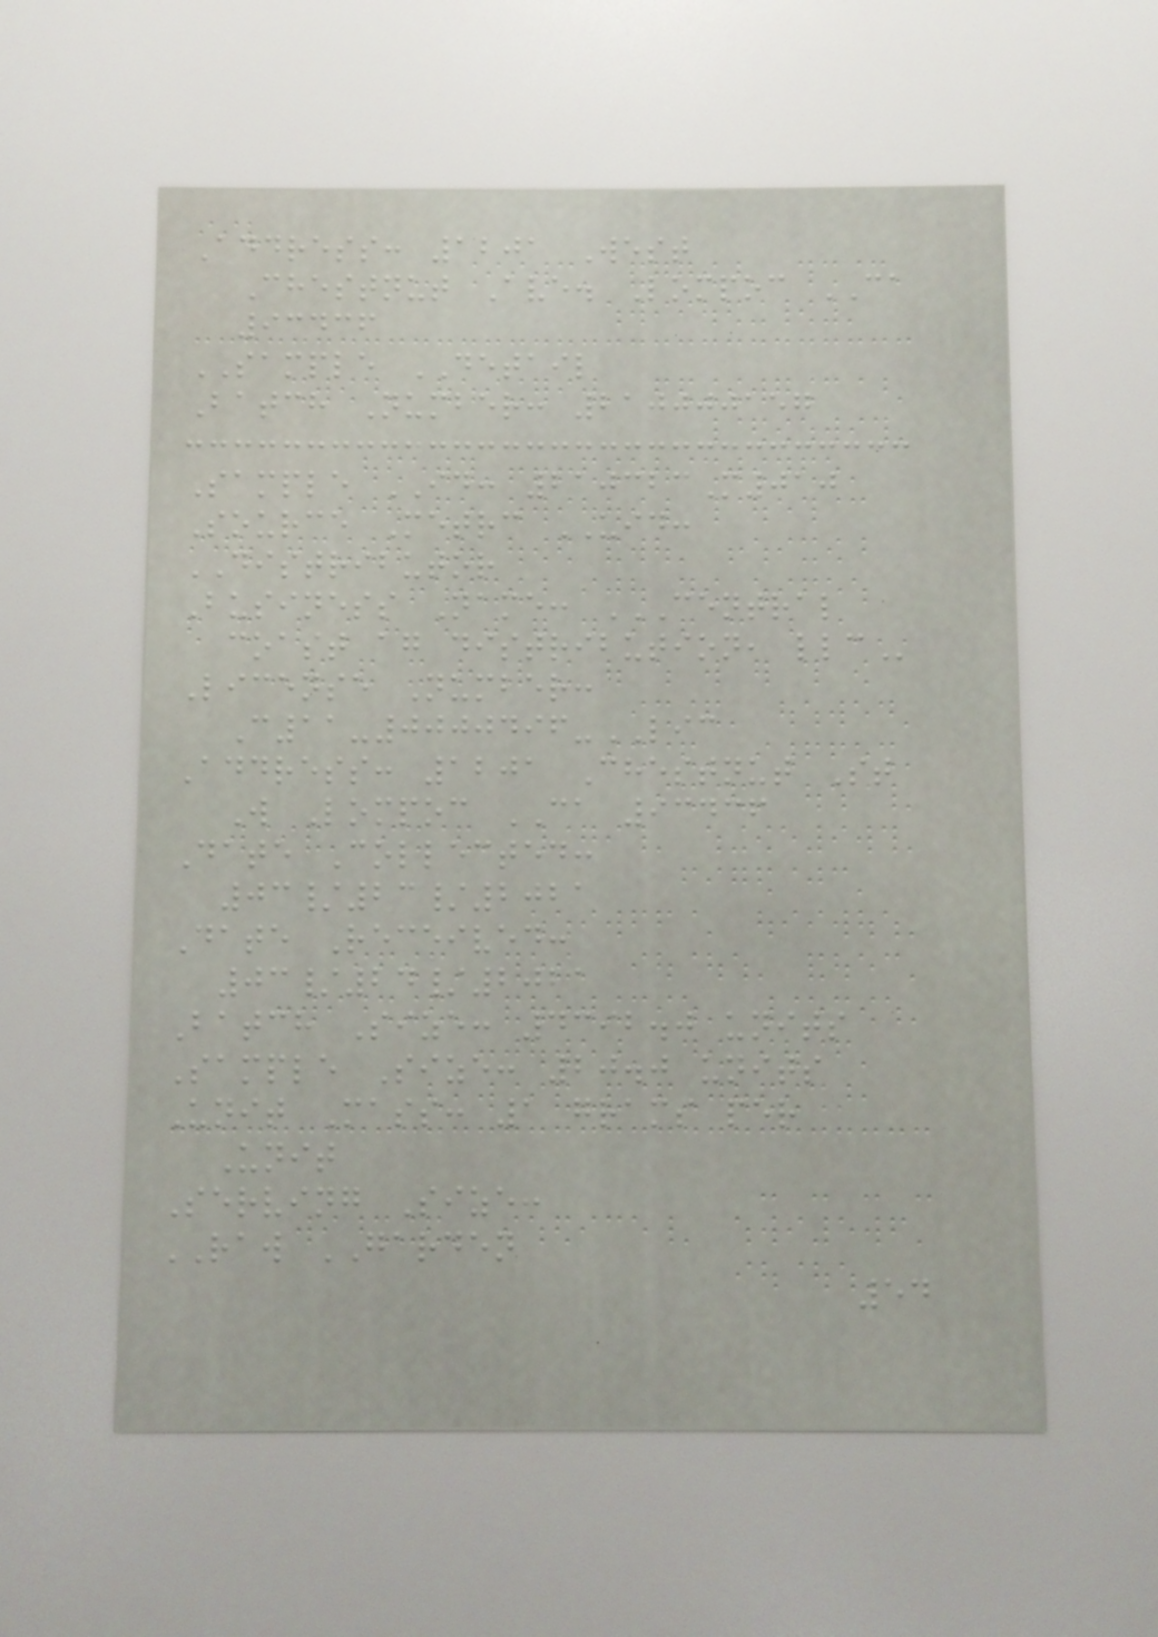Address: 1201 West
Chestnut Ave. Lompoc CA
93436
SAMPLE DETAIL
Batch Number: 210000157
Sample ID: 210323M010
Source Metrc UID:
DISTRIBUTOR
Business Name: CENTRAL
COAST AG DISTRIBUTION, LLC
License Number:
C11-0000496-LIC
Address: 1201 Chestnut St
W Lompoc CA 93436
Date Collected:
03/23/2021
Date Received:
03/24/2021
Batch Size: 4392.0 units
Sample Size: 20.0 units
Unit Mass: 1 grams per
Unit
Serving Size:
RAW GARDEN
54
